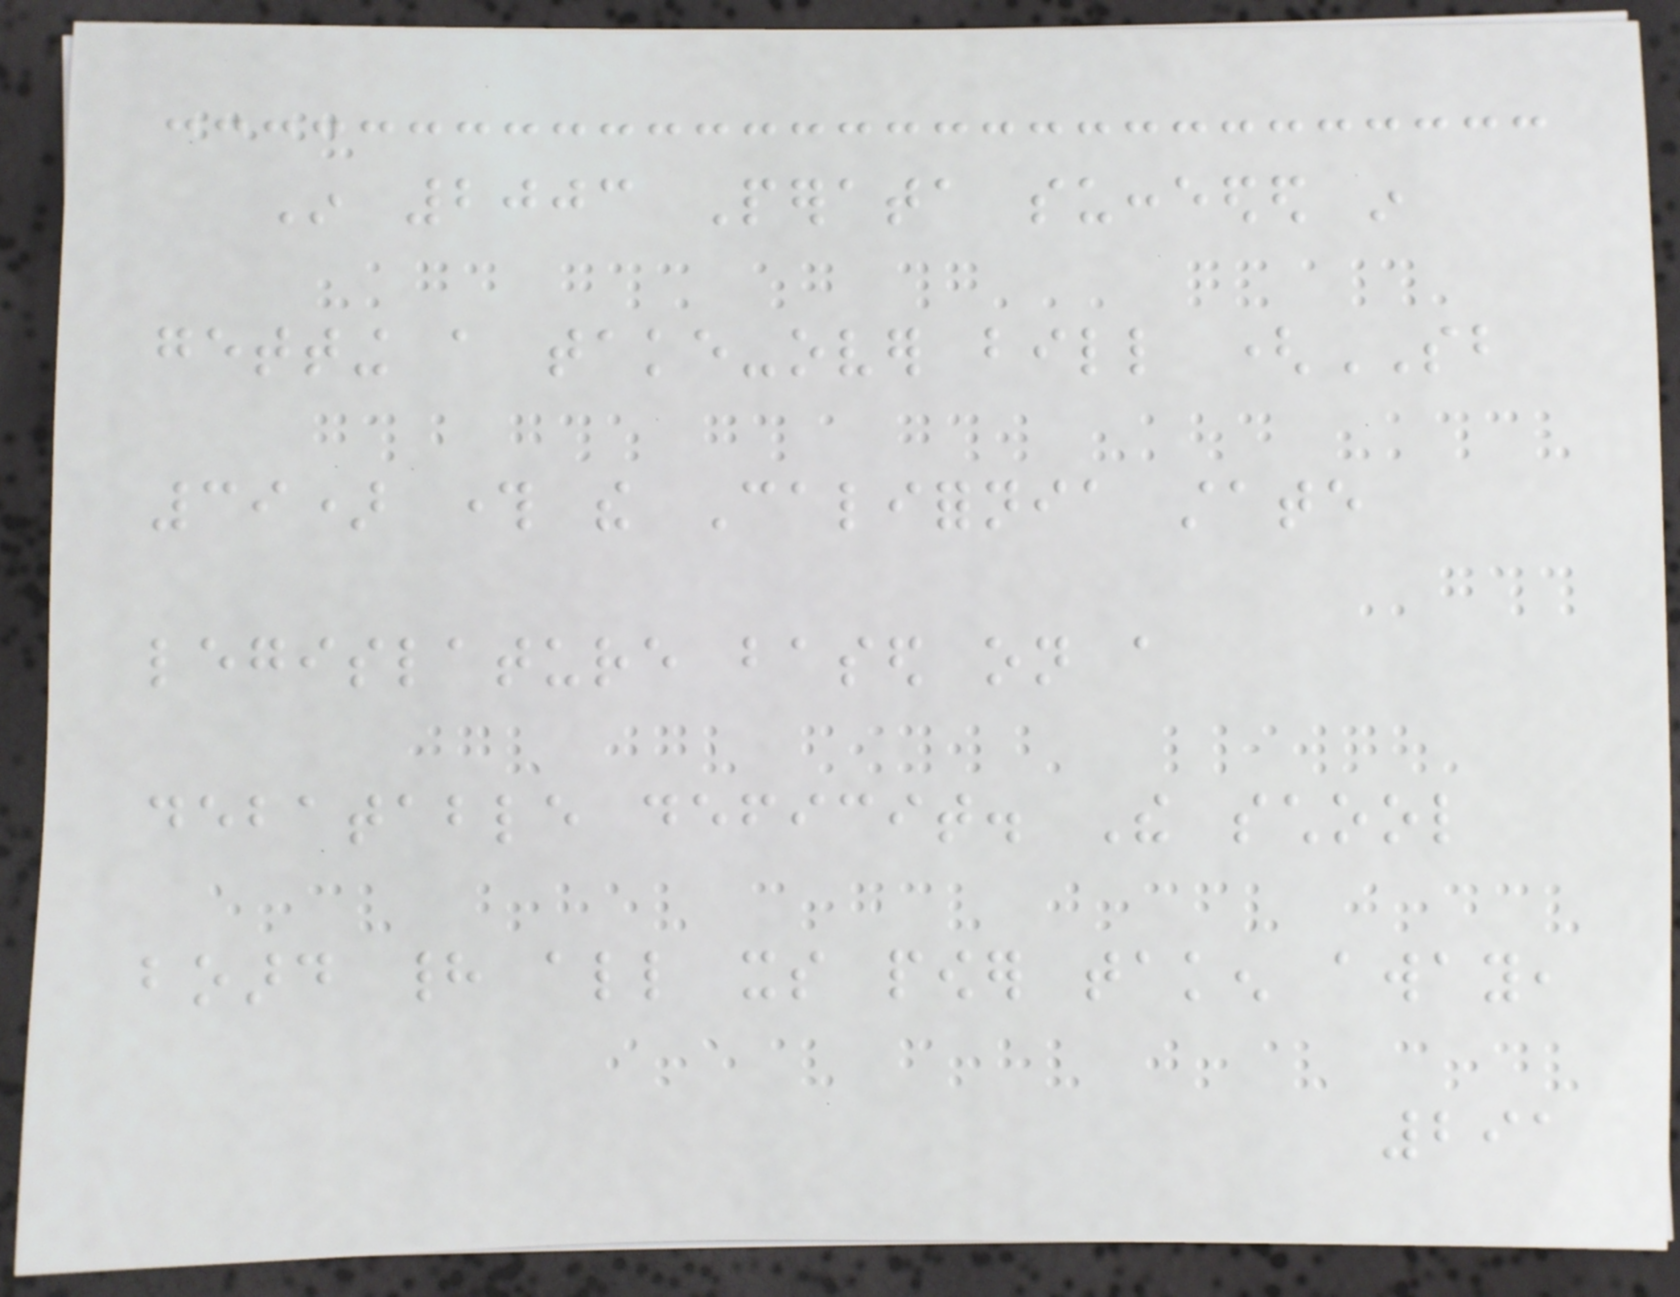In 2003 Perata succeeded in
getting a take-over bill (SB
39) through the California state
legislature based on a
debatable deficit. The school
board had all its power taken away,
291
